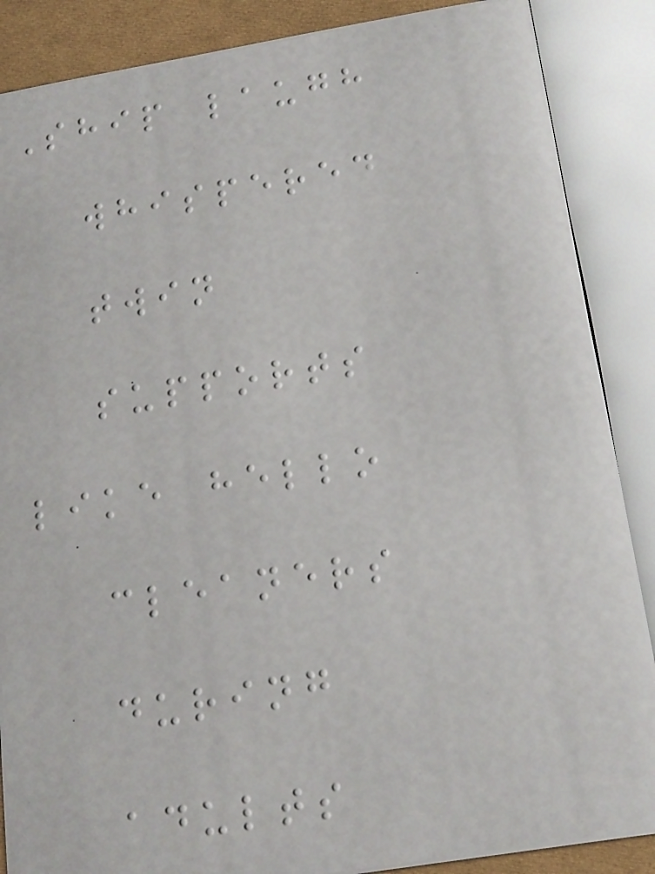Ship laugh
whispered
twin
supports
like hello
cleaners
during
adults
